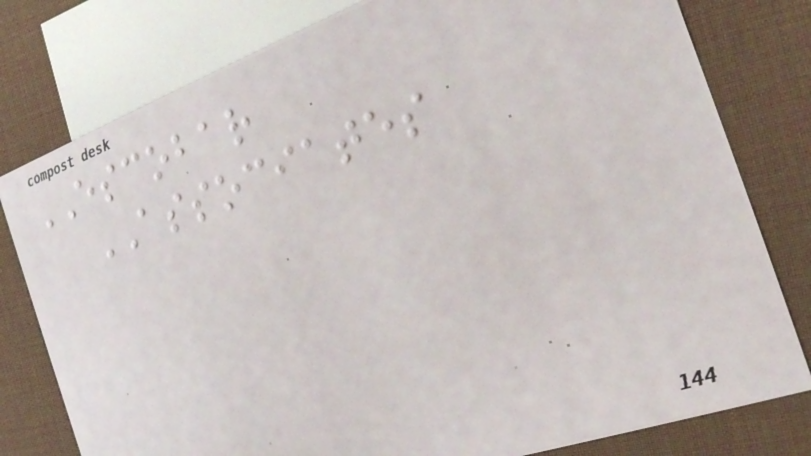ESCOBAR
ASSOCIATES
